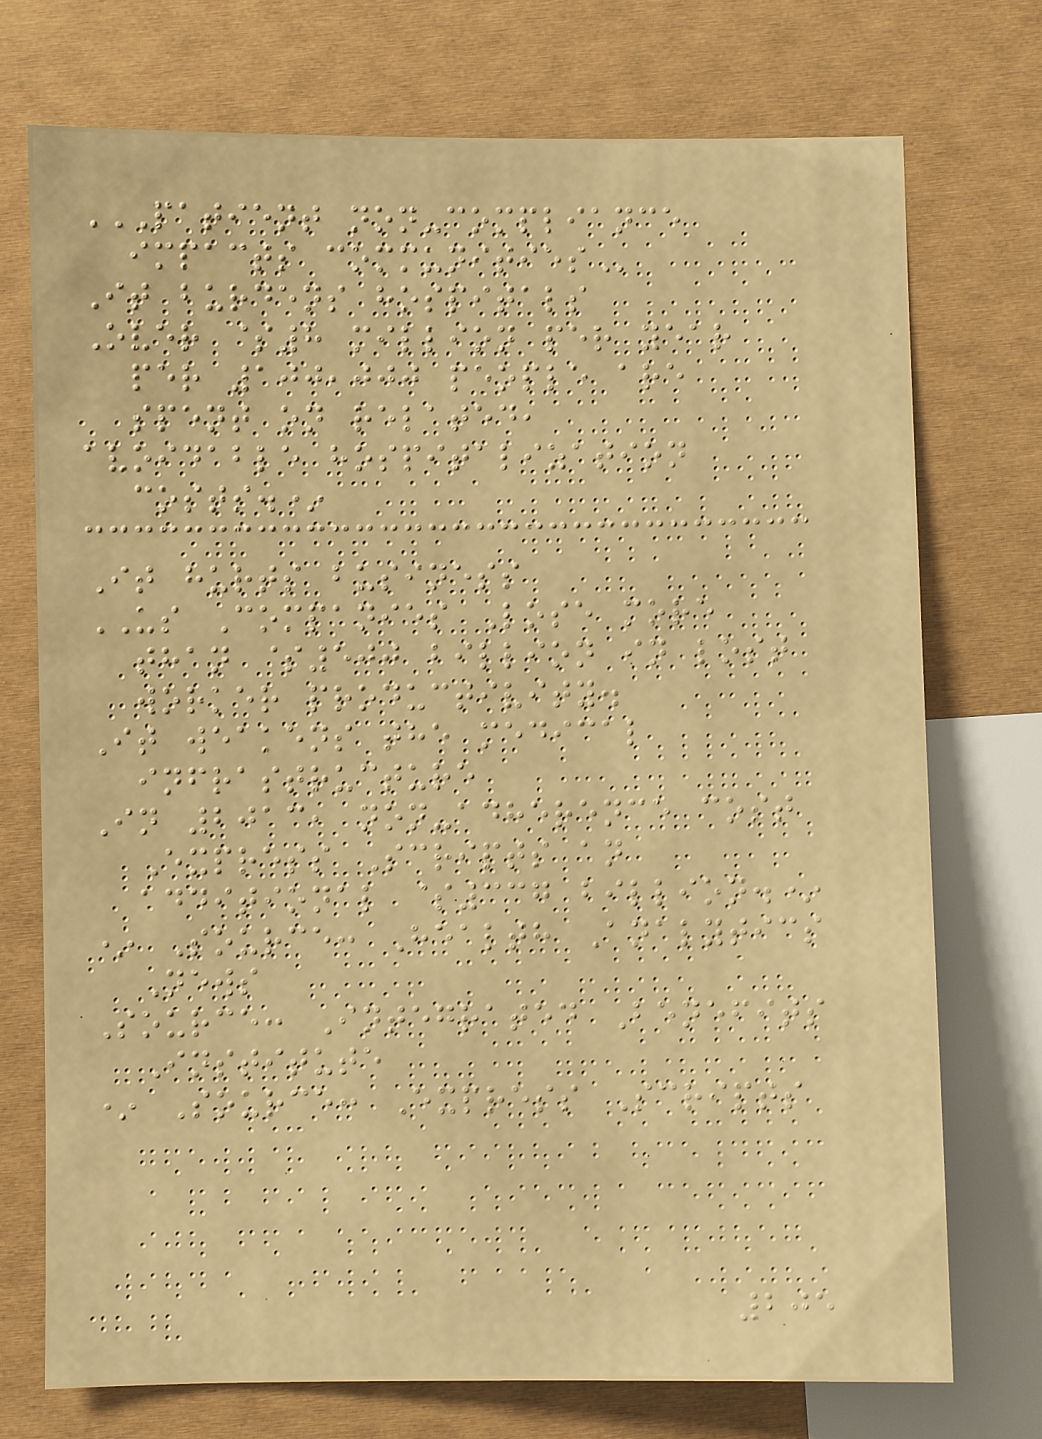PATIENT NON-COMPLIANCE
IMPACTS COMMUNITIES
It burdens hospitals
Over $8 million per year
per 100,000 people are
spent on related,
avoidable hospitalization
costs.*
It hurts business
US Companies Lose more
than $500 billion in lost
worker productivity.
It weakens the medical
infrastructure
In 2013, non-adherence cost
Express Scripts an
additional $337 billion.*
* Source: Health Analytics
News
Source: Integrated Benefits
Institute
* Source: Express Scripts
205
